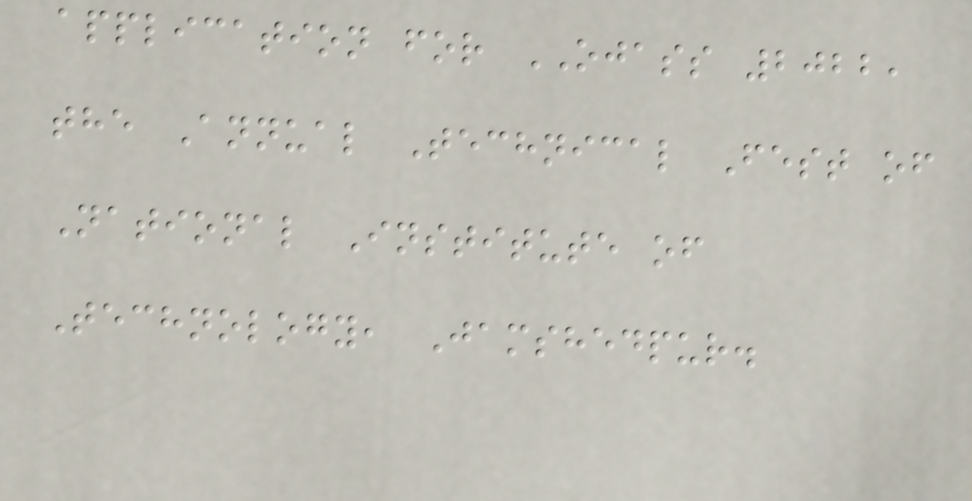application for OJASS 2022,
the Annual Technical Fest of
National Institute of
Technology, Jamshedpur.
